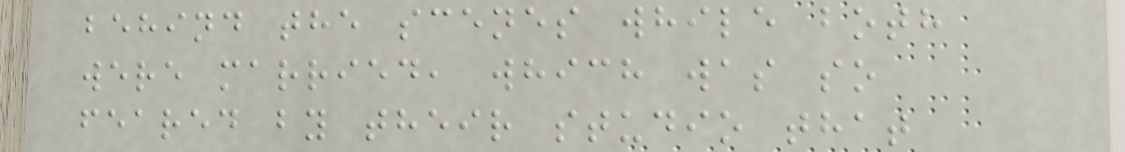behind the scenes while both
were married, which was so
feared by their studio that
